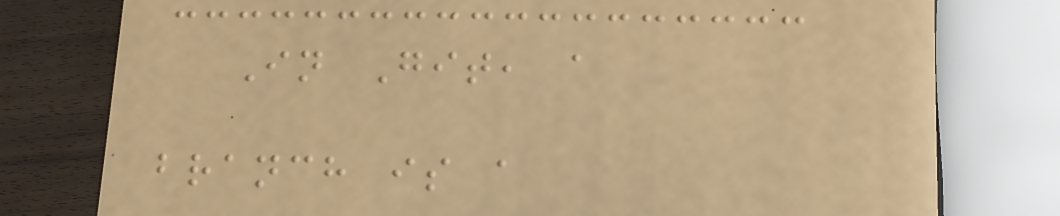In Git, a
branch is a
